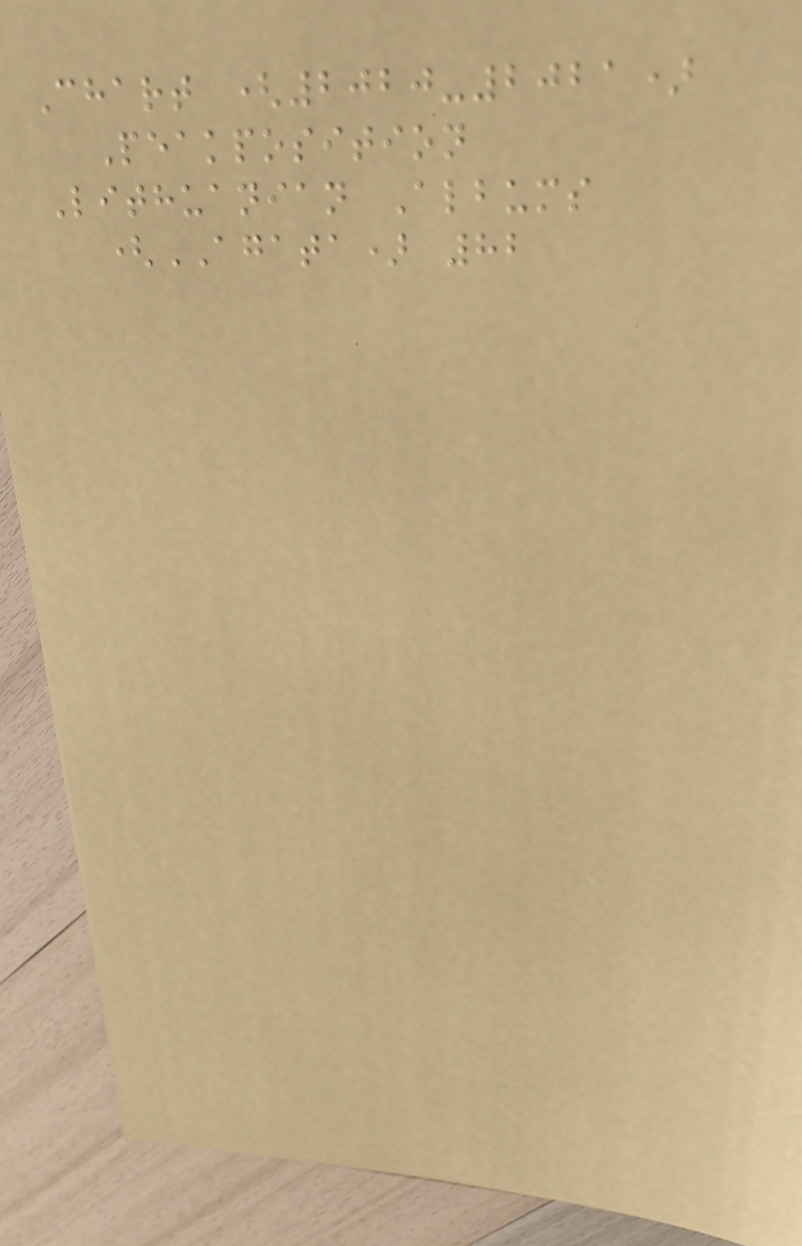Chart (2020-2021)
Peakposition
Lithuanian Albums
(AGATA) 82
